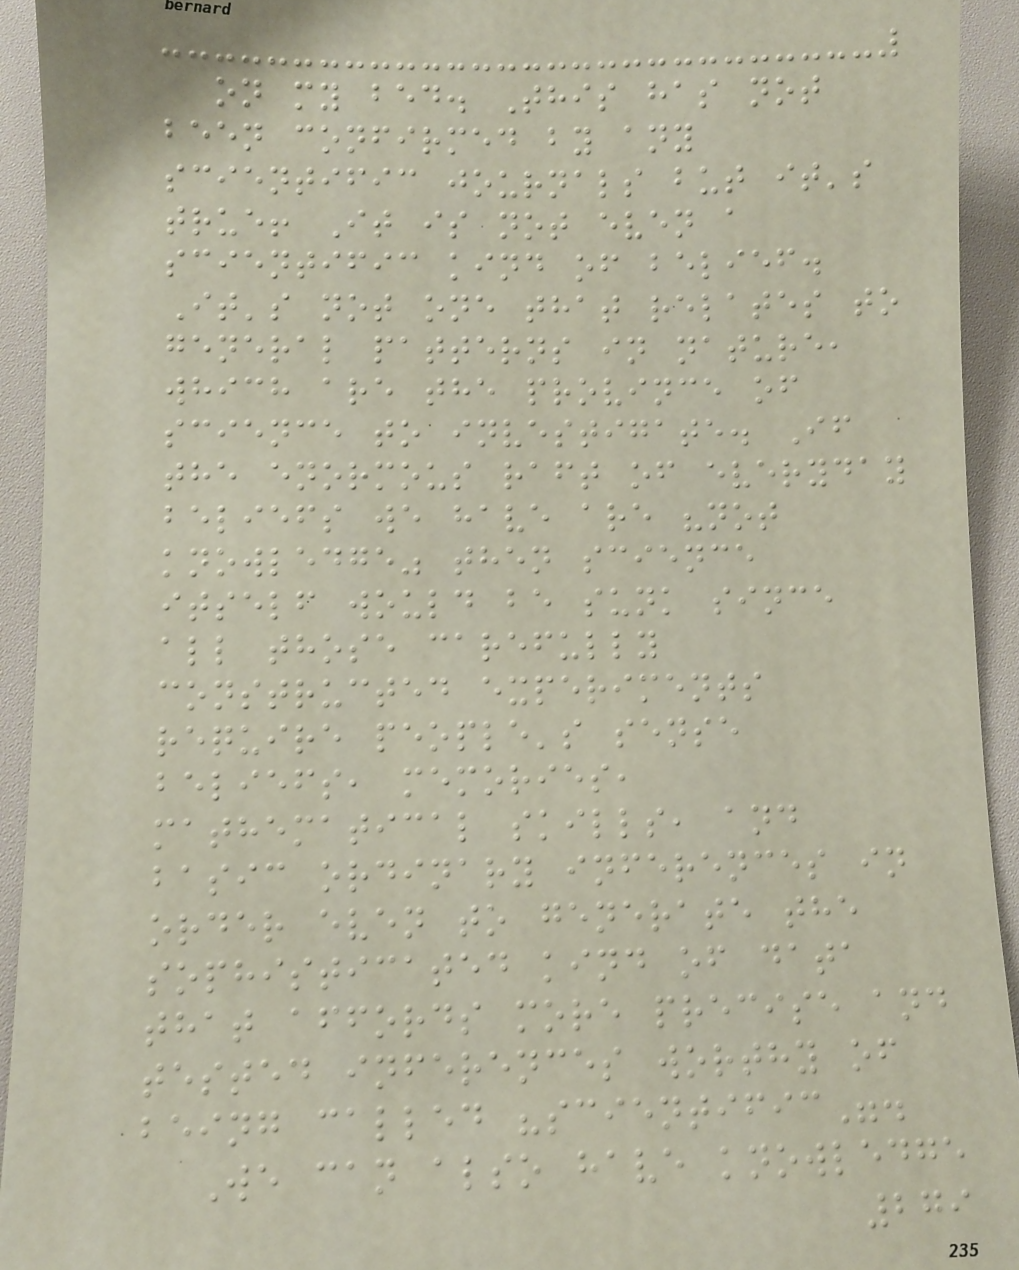on my bed. This has not
been confirmed by any
scientific journals but it's
true! It is not even a
scientific kind of belief.
It's not one that relates to
general patterns in nature,
which are the province of
science to investigate. If
the enormous raft of everyday
beliefs we have are "not
knowledge" then science
itself would be sunk since
all those carefully
constructed experiments
require people's sense
beliefs, memories,
mathematical skills, and
basic ordinary inferences in
order even to generate the
sophisticated kind of data
that affords more precise and
tested inferences worthy of
being called "scientific".
We can also have knowledge
279
